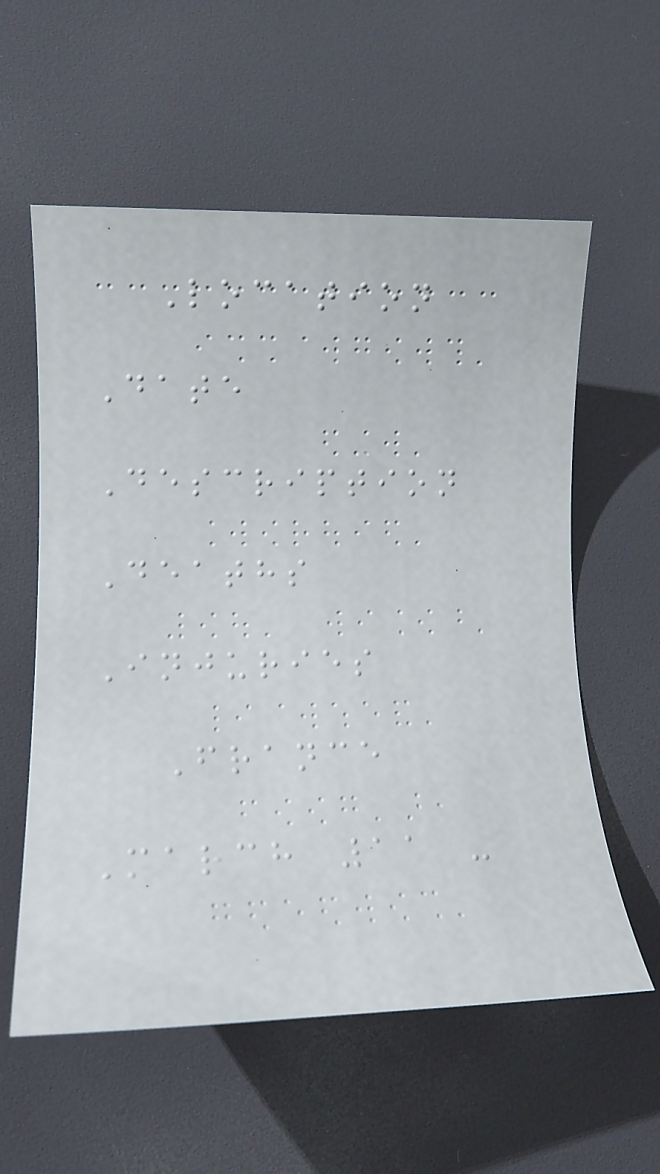Location
Date
Description
Deaths
Injuries
France
March 11 -
